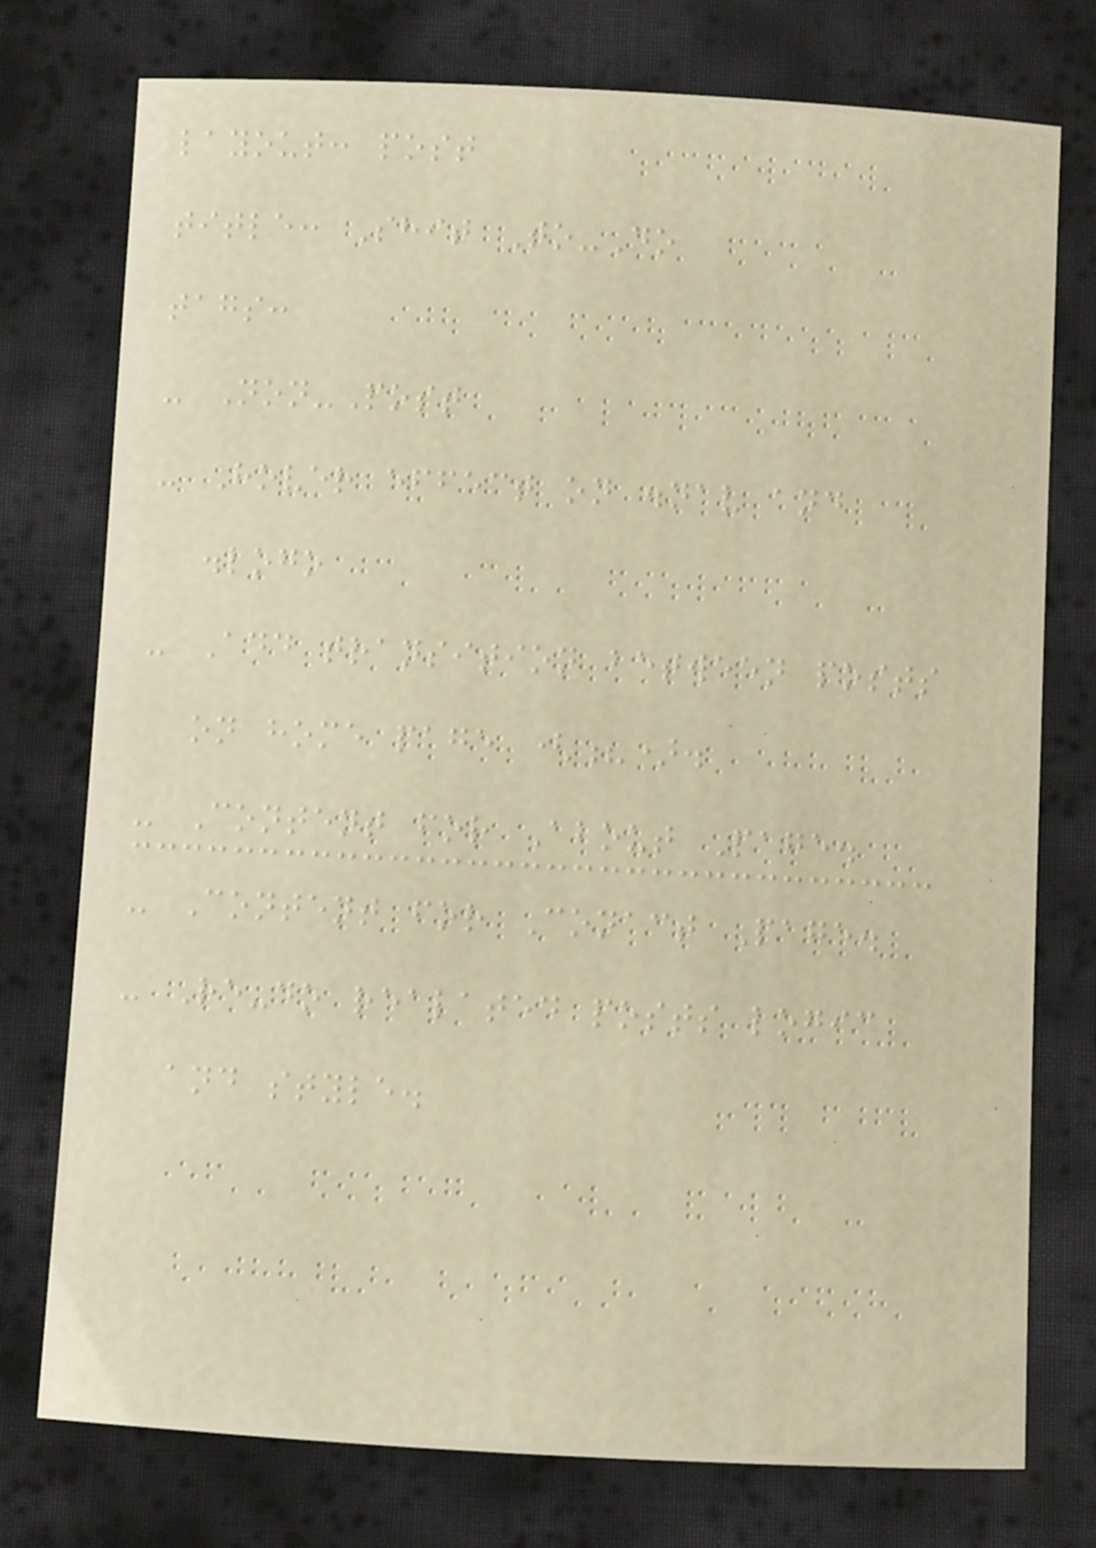layout: post
title: Shit To-Do
tags:
- Non-Post
- Hover effect on .nav and
.logo
- Add transition between posts
on home page (?).
- Content for About Page.
- Content for Conact Page.
- Re-do realated posts logic
and style.
